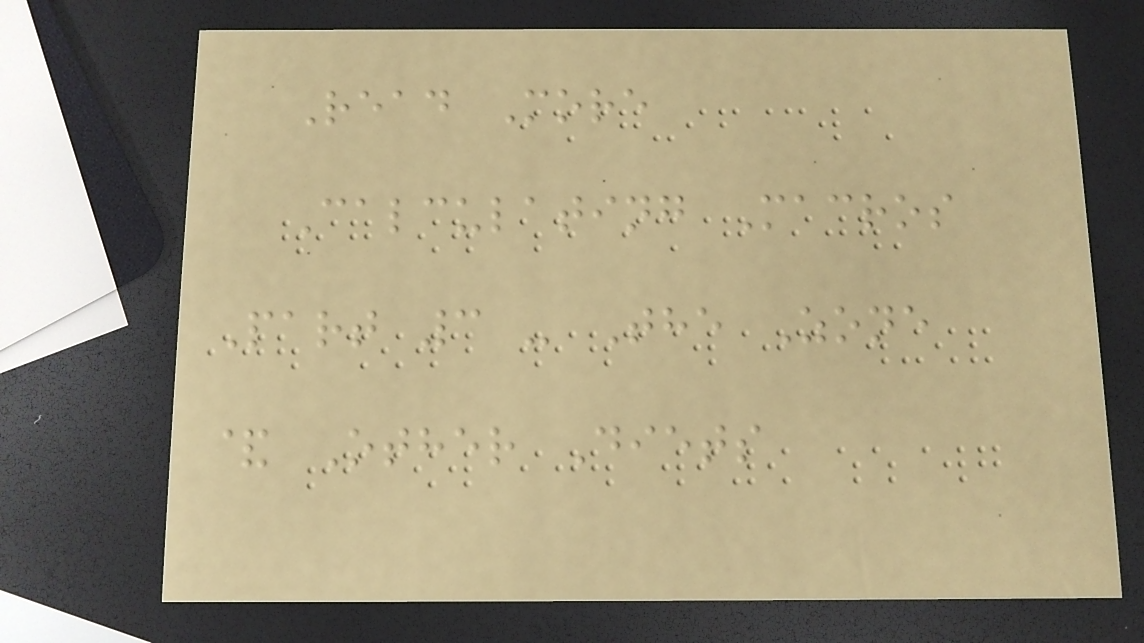Read More
Calculating Macros
Part 3 - The Zone
& Other Diets
